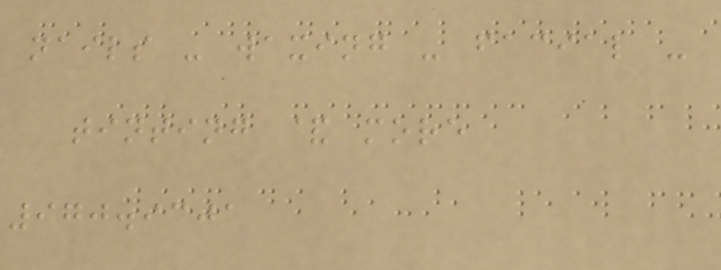nails - waxing - facial -
tinting & more
970.9301
